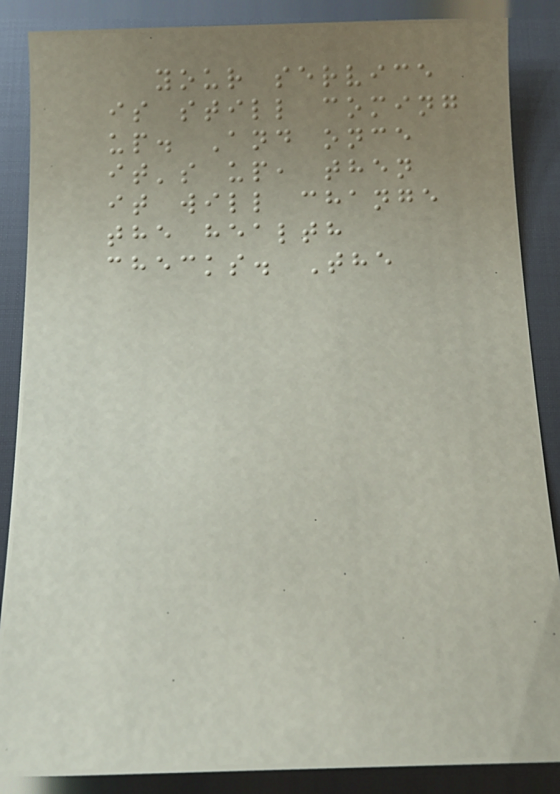your service
is still coming
up. And once
it's up, then
it will change
the health
checks. The
